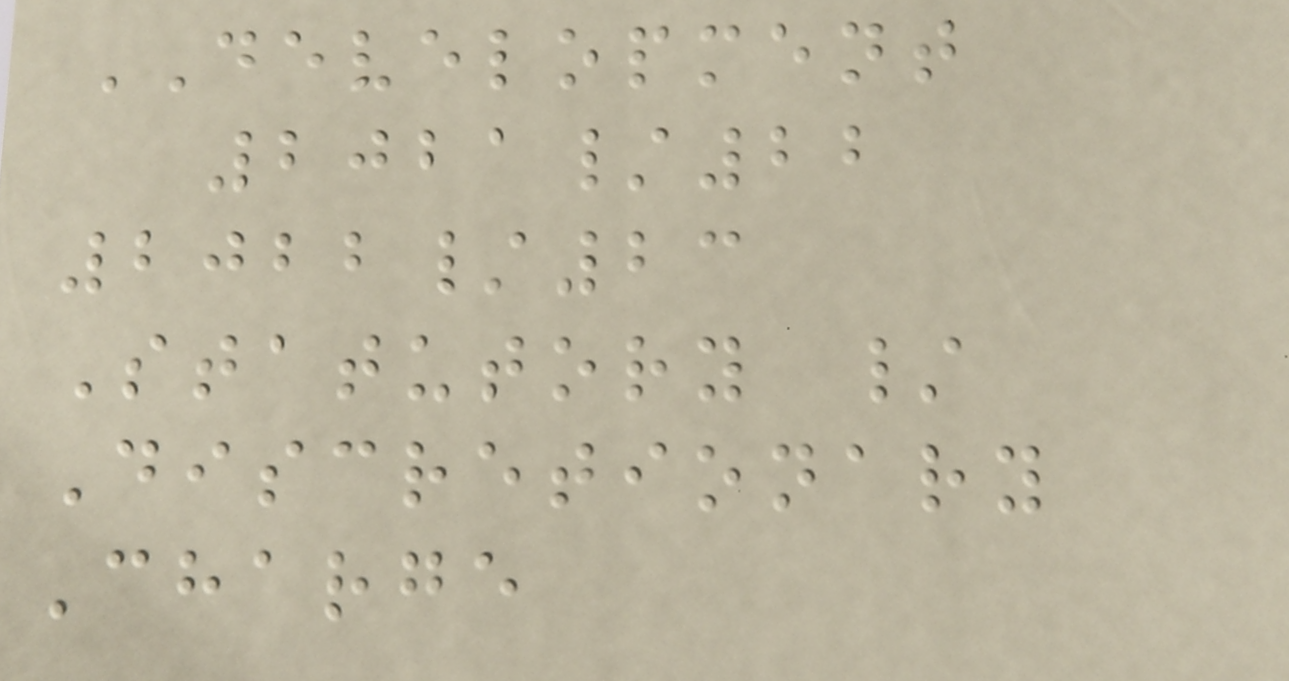DEVELOPMENT
2021/22
2022/23
Statutory /
Discretionary
Charge
